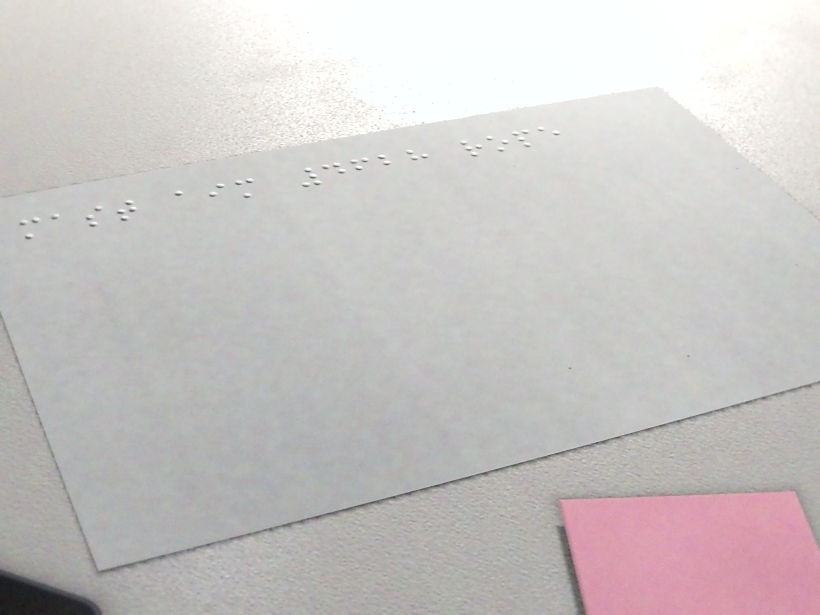mast aim 4628 rope
